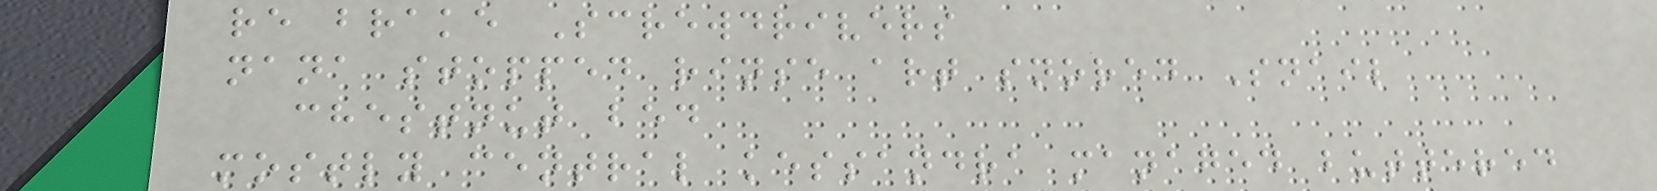re brake Screwdrivers
nana stopped rinse art snored Snail
chestnut bed
mostly central kessandra managed buttered
